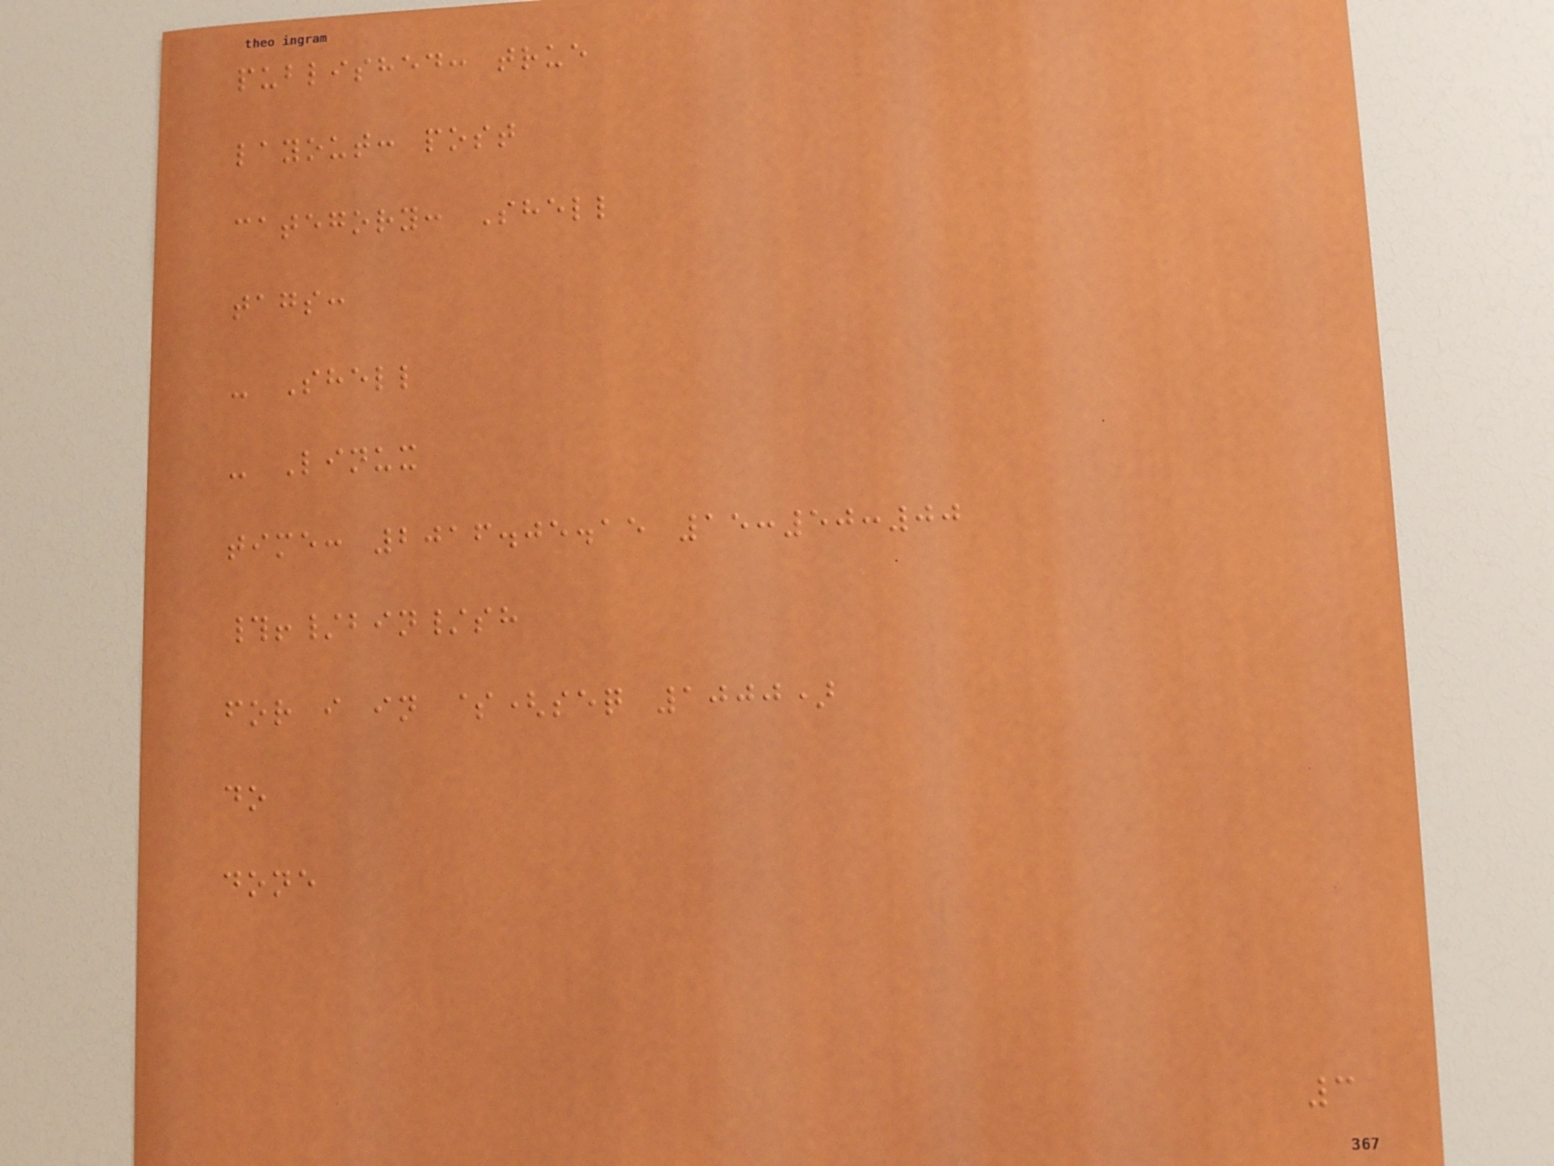published: true
layout: post
category: Shell
tags:
- Shell
- Linux
time: 2016.05.15 15:50:00
#!/bin/sh
for i in $(seq 1000)
do
done
3
